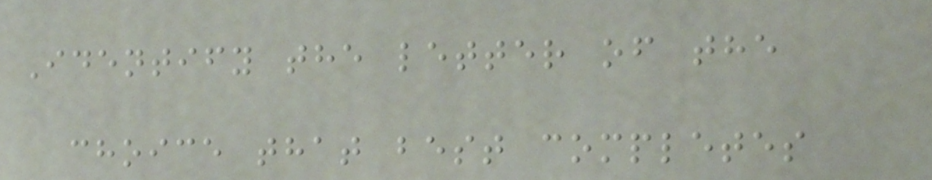Identify the letter of the
choice that best completes
